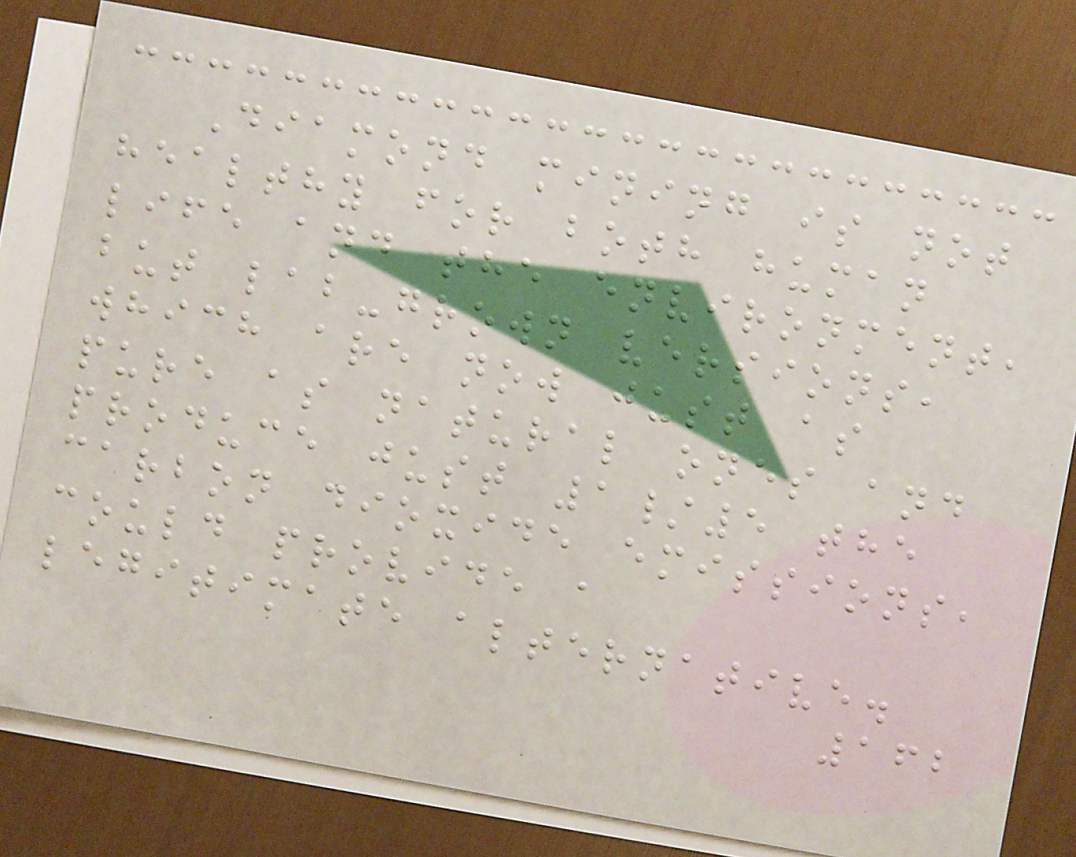Diamond mining is not
healthy for both human
life and the environment,
but lab-grown versions,
which are now just as
pure as natural ones and
produce just 1/5 the
carbon dioxide emissions,
could provide a
legitimate alternative.
162
